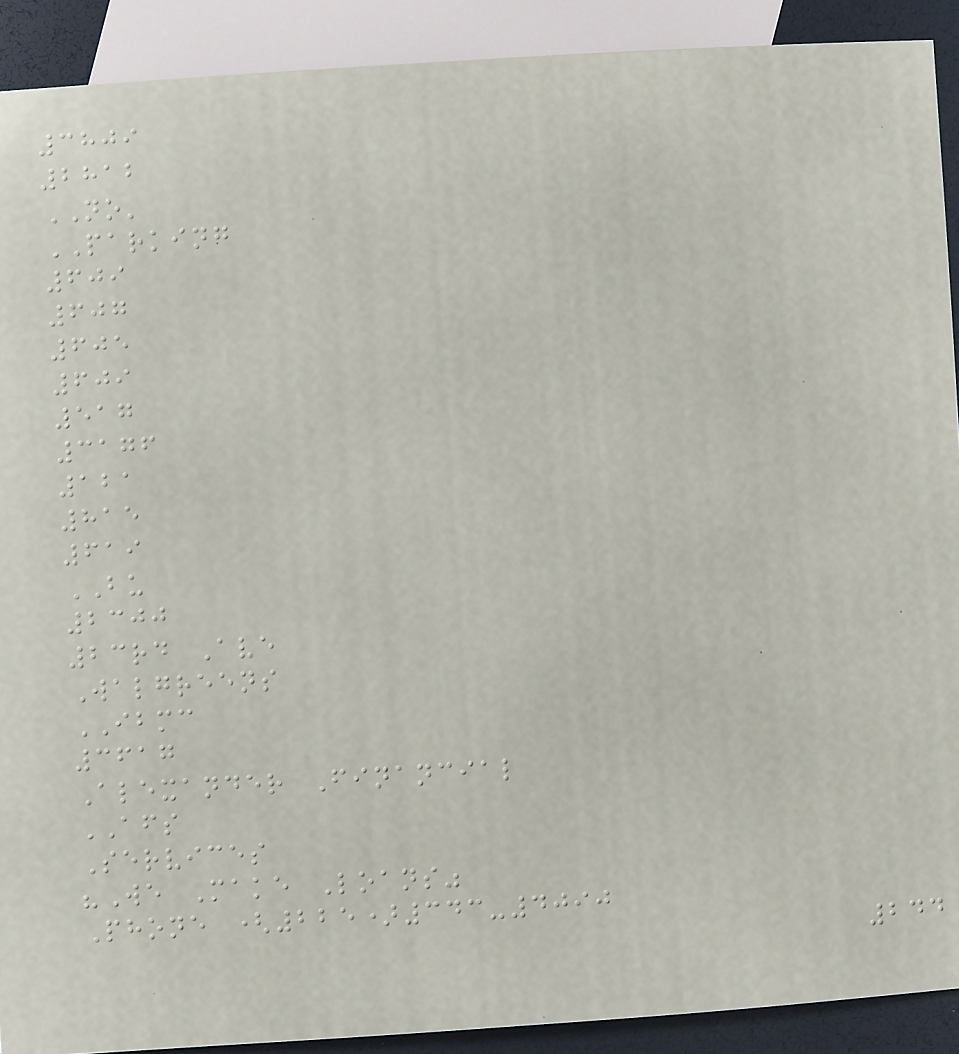3809
2812
NO'
PARKING
609
607
605
609
517
3176
121
815
619
BU
2300
23rd Ave
Walgreens
IBMC
3617
Alexander Financial
AFS
Services
"We Make Loans"
Phone (225)343-4090
244
